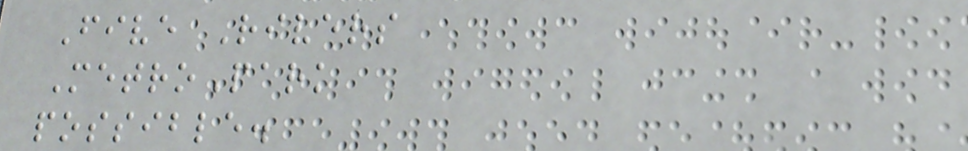Five Rivers
MetroPark
possible.
